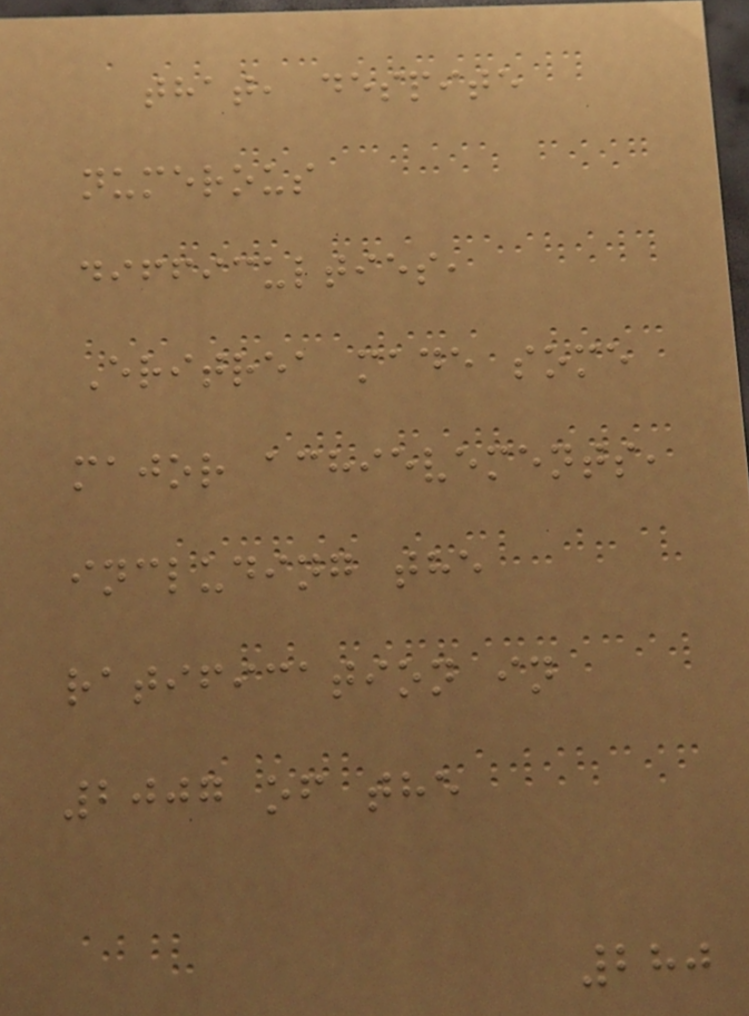that, despite
numerous
difficulties,
Eritrea made some
major achievements,
including the
ratification in
2007 of the
280
